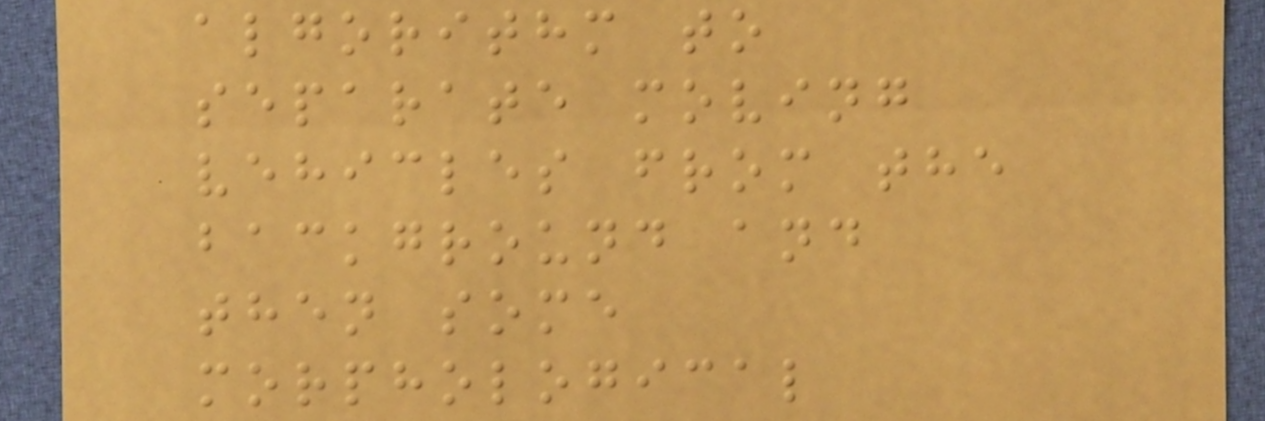algorithm to
separate moving
vehicles from the
background and
then some
morphological
